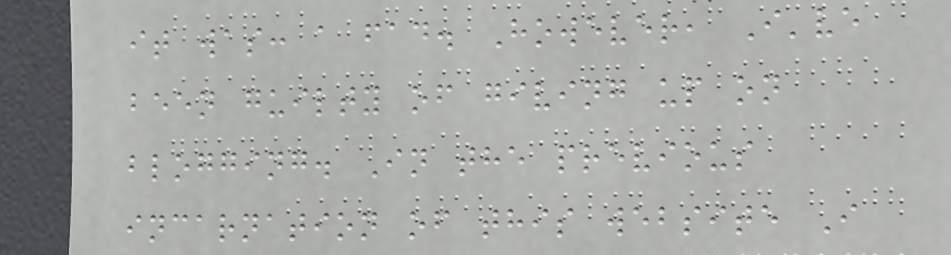it was: a fad. However, I've
been guilty of giving up on
blogging. In the previous
incarnation of this website I
